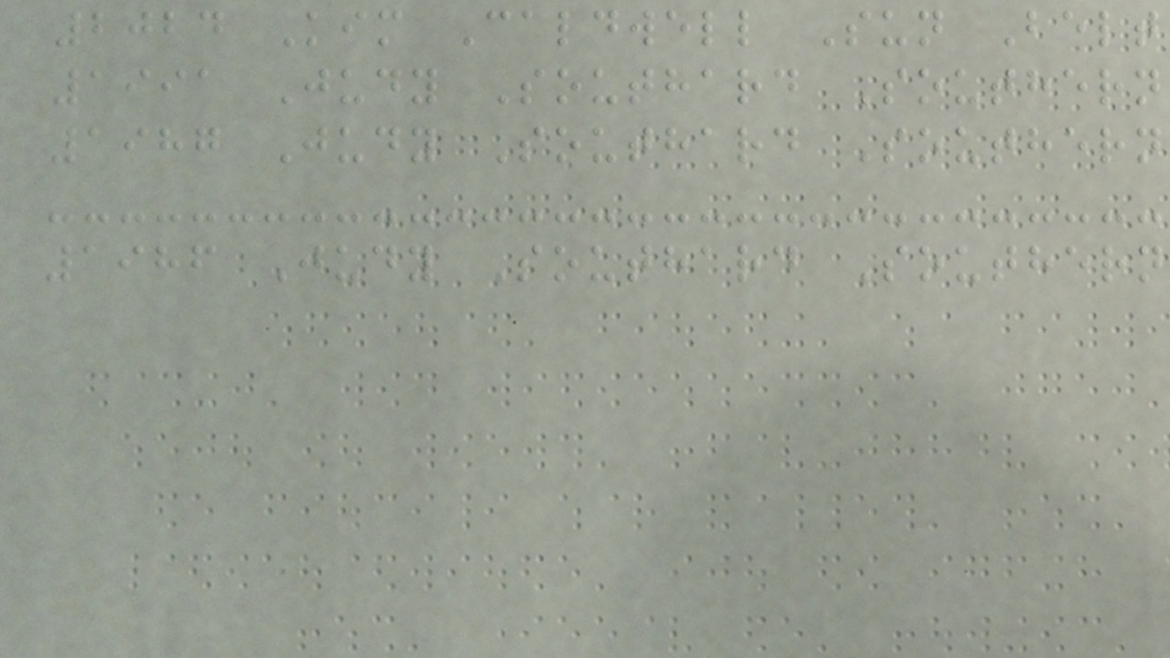2024 Kim Caldwell Sun Belt
1991 Judy Southard Southern
1987 Judy Southard Southern
1986 Judy Southard Southern
